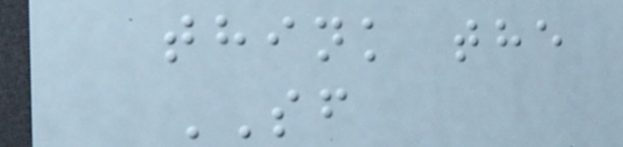think the
SF
